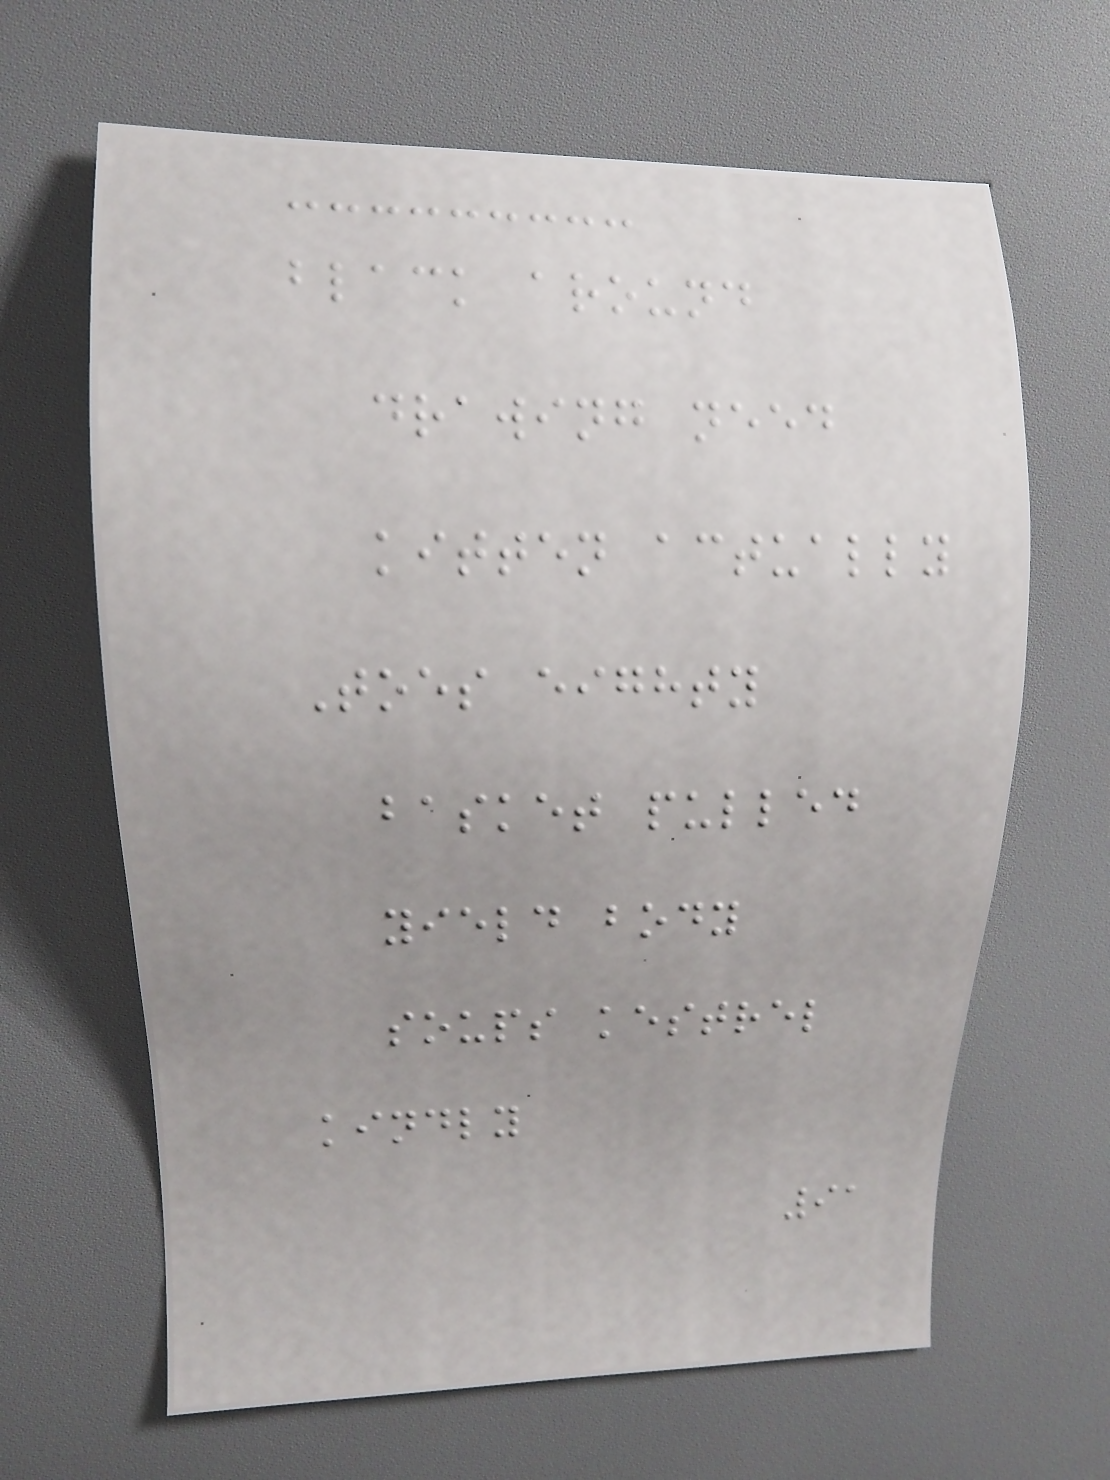black around
drawing need
kitten actually
Toes eighty
basket pulled
yield body
soups kestrel
kindly
91
